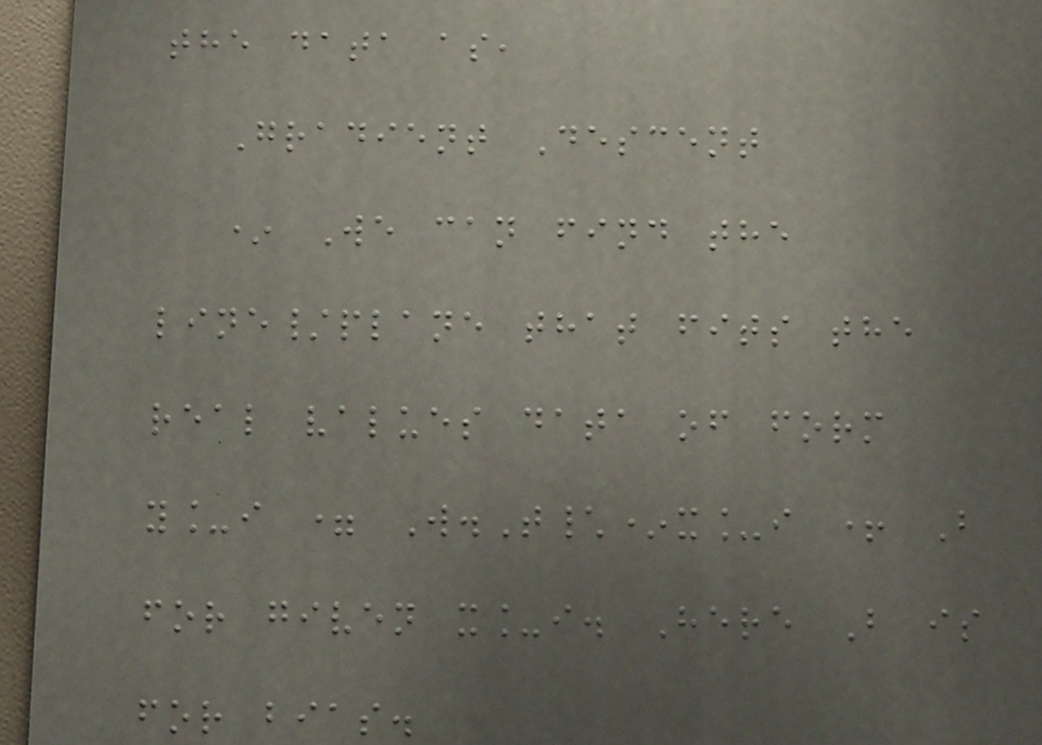the data as,
Gradient Descent
* We can find the
line/plane that fits the
real values data of form
y_i = W.T\*x_i + B
for given x_i. Here B is
for bias.
